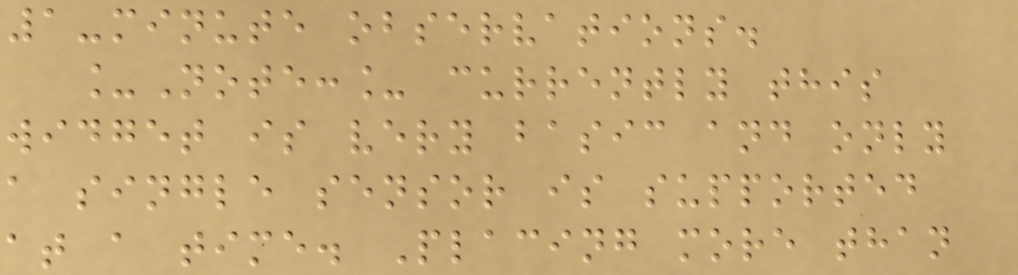1-minute observations.
_Note:_ currently this
widget is very basic and only
a single sensor is supported
at a time. Placing more than
